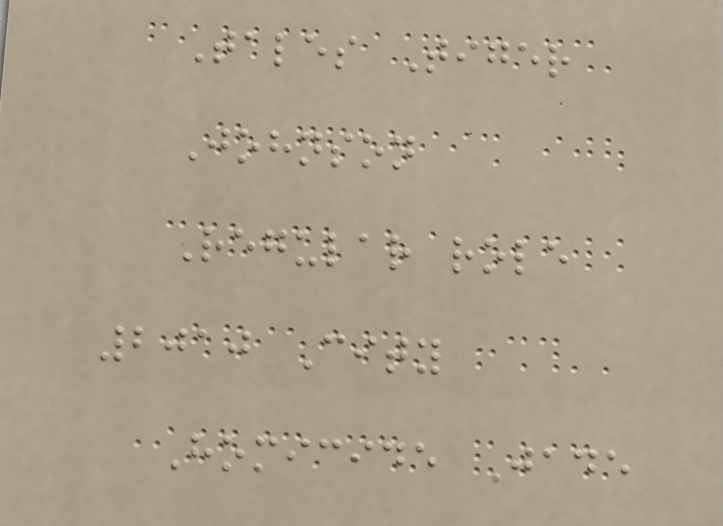Tales Tiger
Johnson
Regular role
2010 City
Homicide Jade
